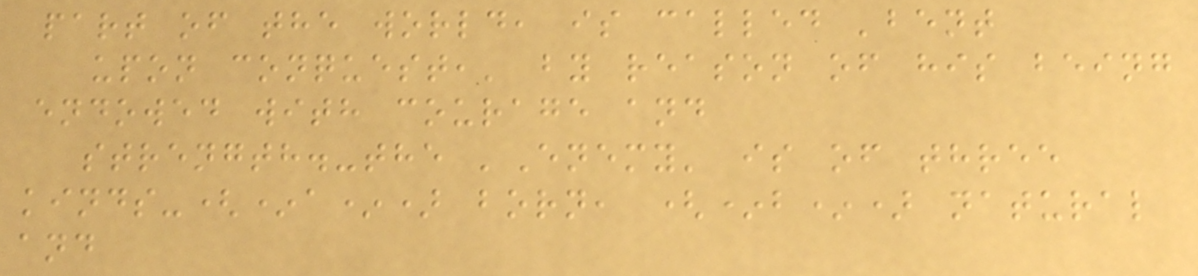part of the world, is called 'bent
upon conquest,' by reason of his being
endowed with courage and
strength.-the 'Enemy' is of three
kinds-(*a*) born, (*b*) natural
and
